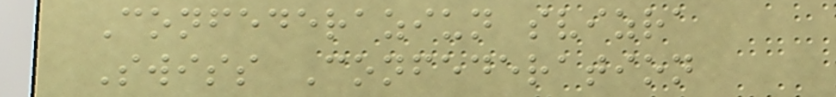Confederaziun svizra
Swiss Confederation
